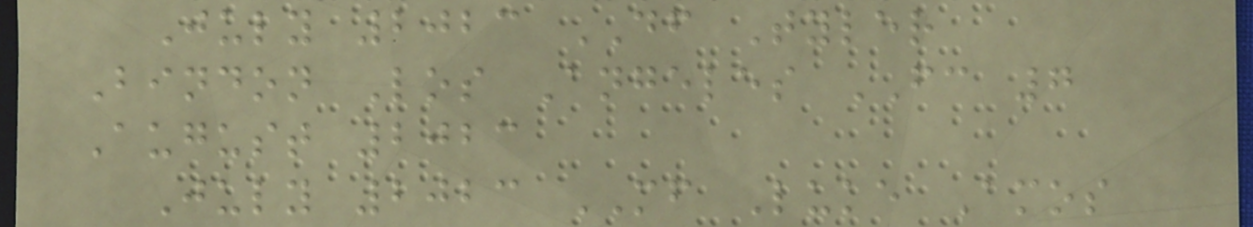July 2023 DF Tyler
Bindon Los Angeles FC 7
August 2023
July 2023 MF Luke Amos
